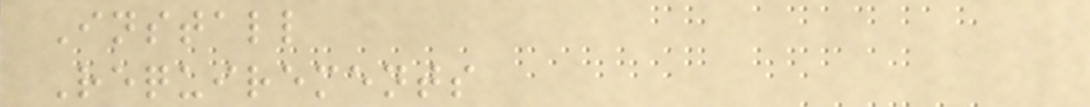Install
Requirements
